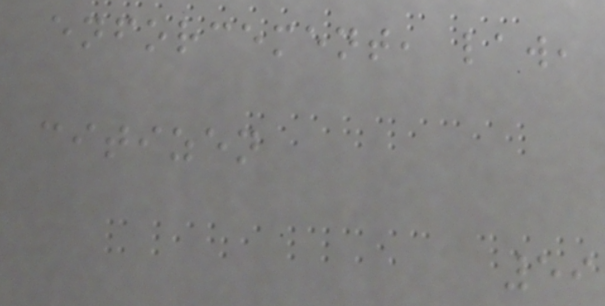enforcement, law,
citizen
59
